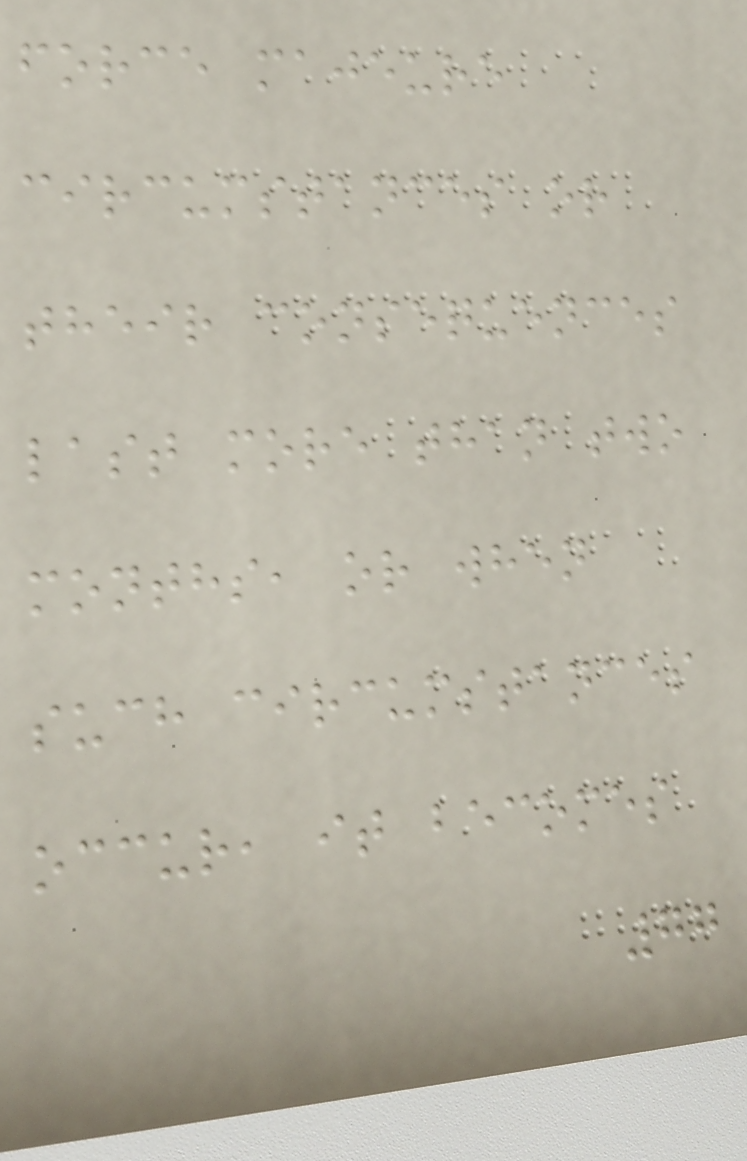force majeure
circumstances or
their consequences
last more than two
months, or when
such circumstances
occur, it becomes
77
